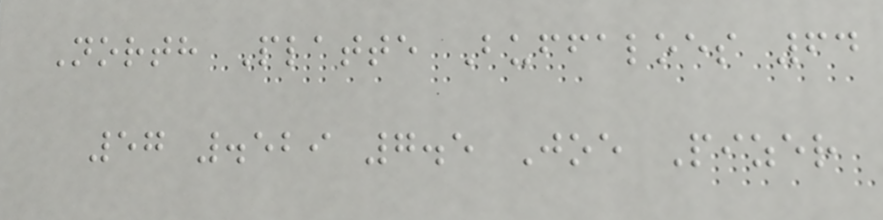North Platte Buffaloes 64
57 .529 7.5 Joe Pizer
